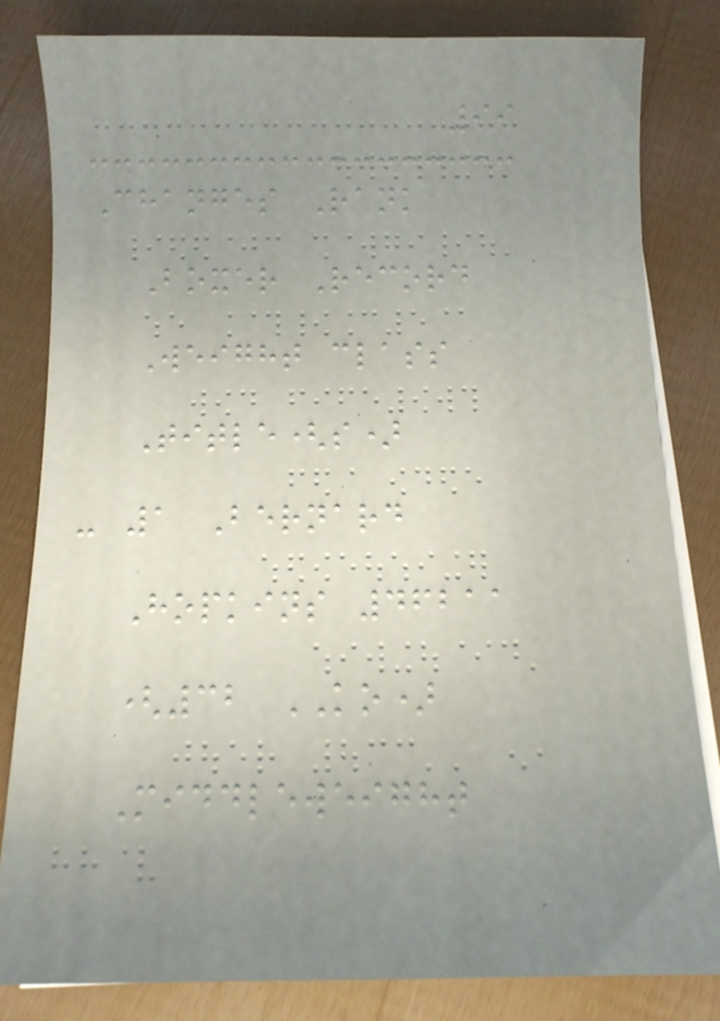99
Changes Rank
Boxer Record
Weight class
Title(s)
- 1 Bernard
Hopkins 46211
(32 KO)
Middleweight
